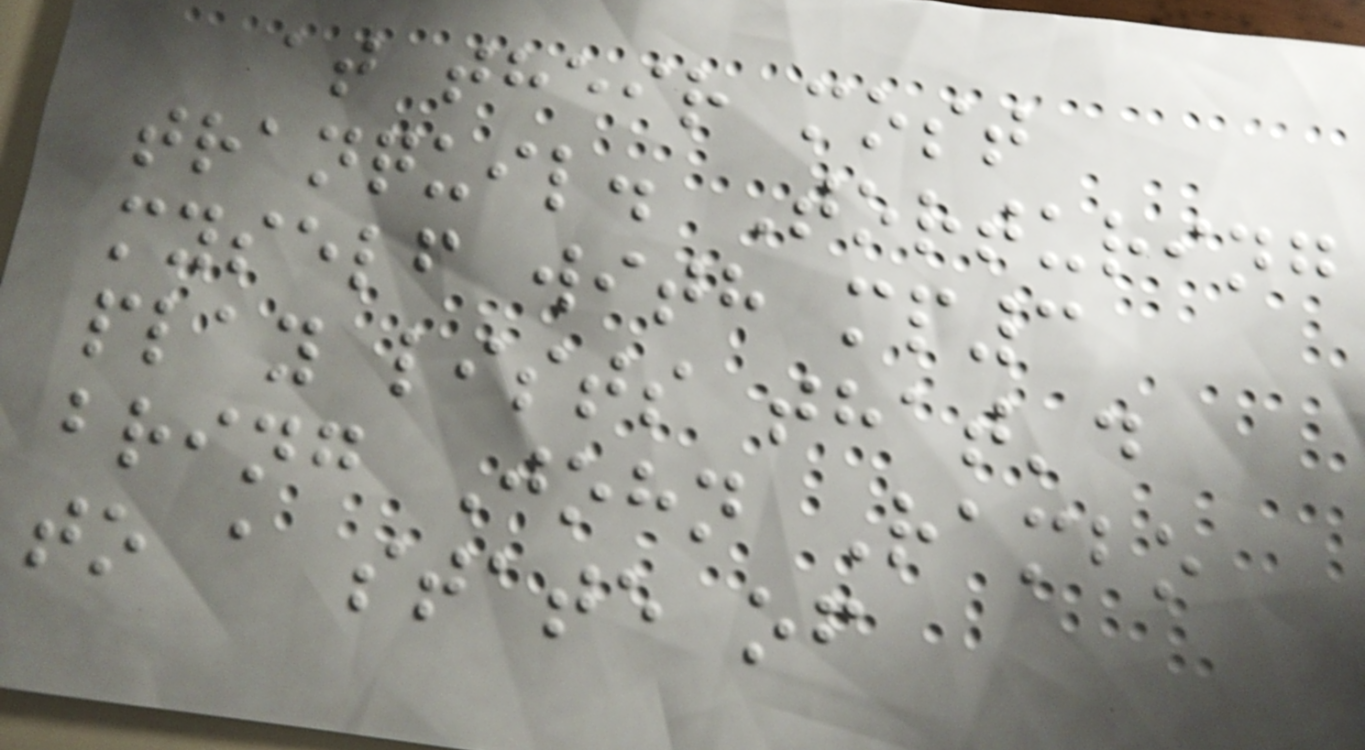at their most
tranquil. Torturing
myself with mp3
play lists that'd
bring John Rambo
to a state of
